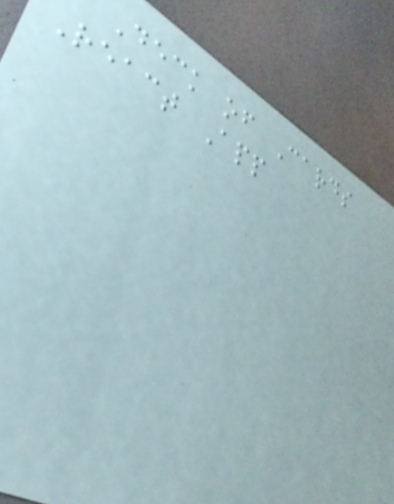Deck of Cards
React App
